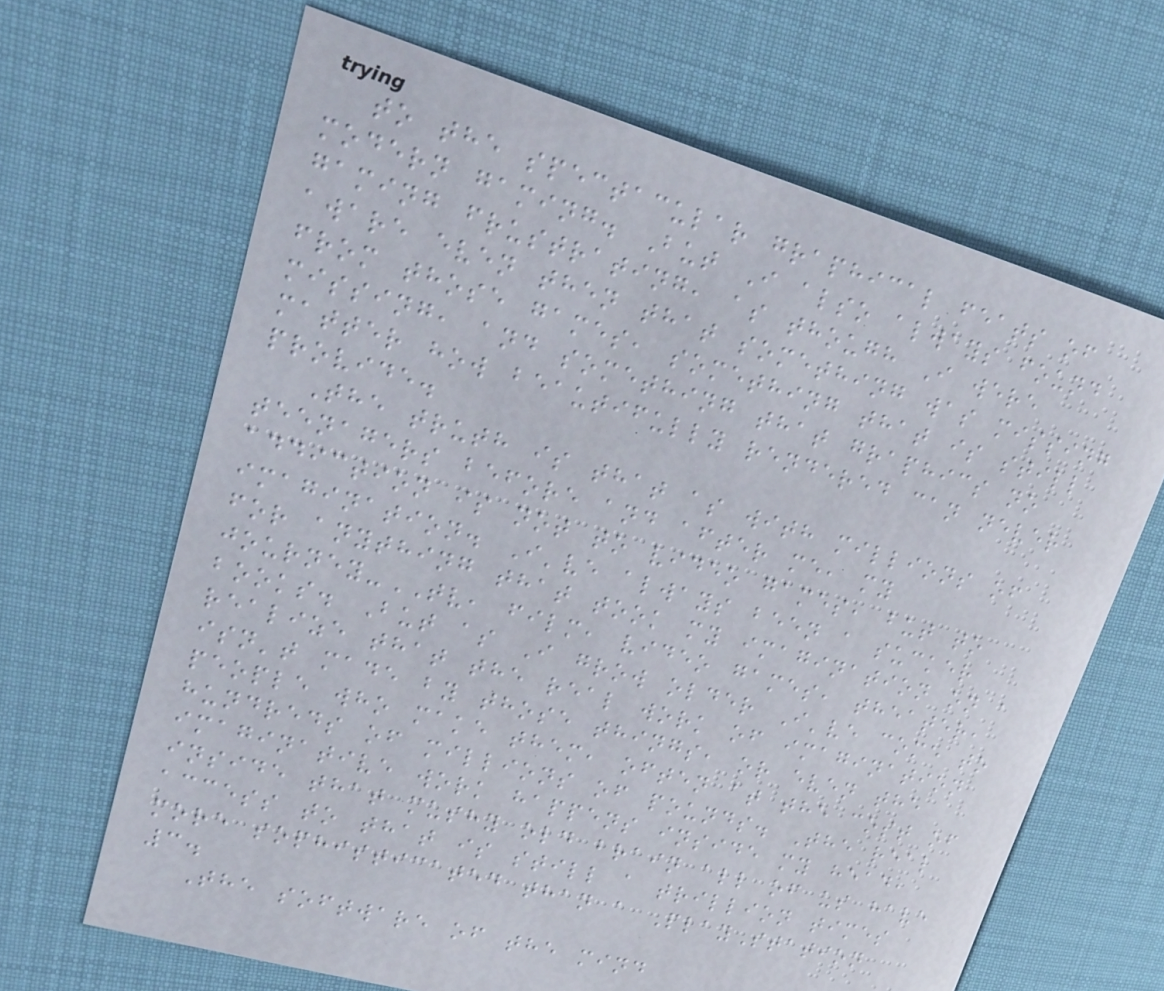to the spectacular graphical feats of
modern gaming. But I also always found
gaming frustrating, as though I were
aware even then that something was missing
from those games, something that is still
missing, and something that graphics no
matter how beautifully rendered can never
provide.
The truth is that as with millions of
teenagers before and after me, my
addiction is not to video games, but to
imagination. I've always been a sucker
for anything that took my imagination on a
journey-TV, film, video games, theater,
books. But as I grow older I've come to
realize that the real work of imagination
isn't made by those things, or even the
people who make them, often at the cost of
hundreds of millions of pounds. The real
imaginative work happens inside my head,
inside that mushy old brain all of us have
access to that is still a trillion times
more sophisticated than a PlayStation
3.
The software of the mind
